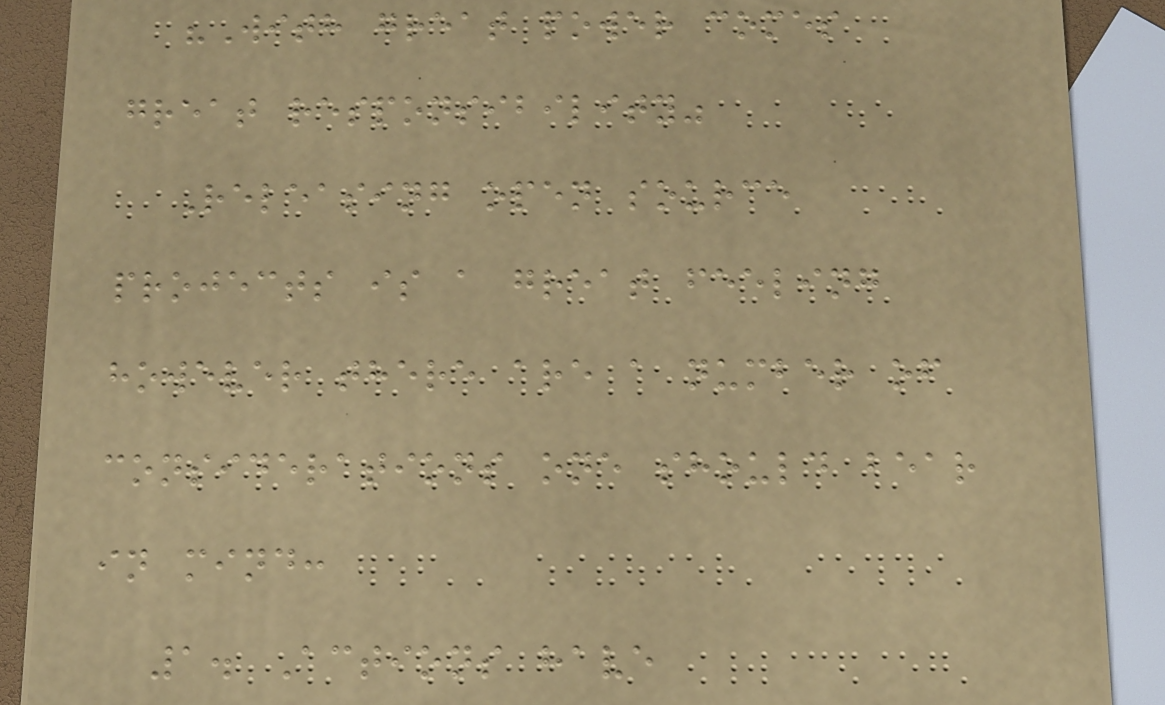"With great power comes
great responsibility"
Releasing open source
projects is a great feeling
however there are a number of
considerations one should bear
in mind:
1. Actions have
